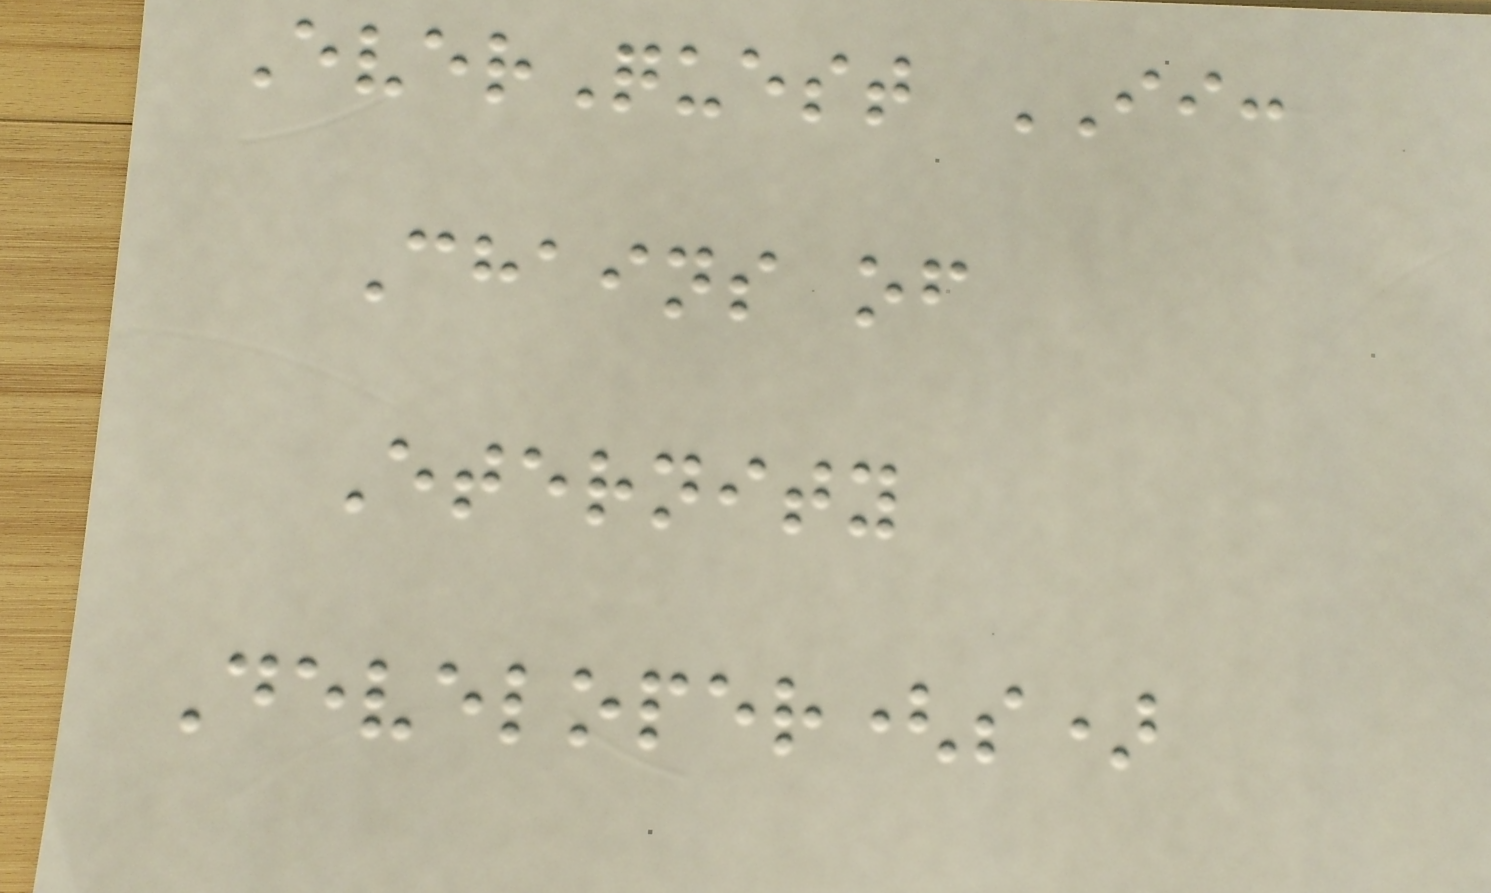EverQuest II:
Chains of
Eternity
Developer(s)
